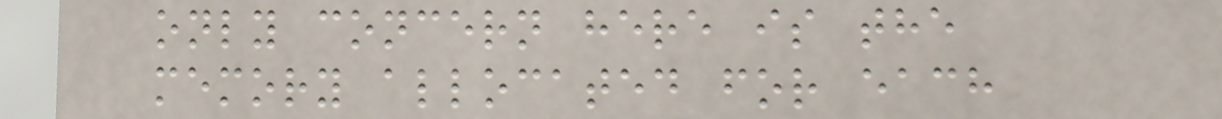only concern here is the
memory allocated for each
